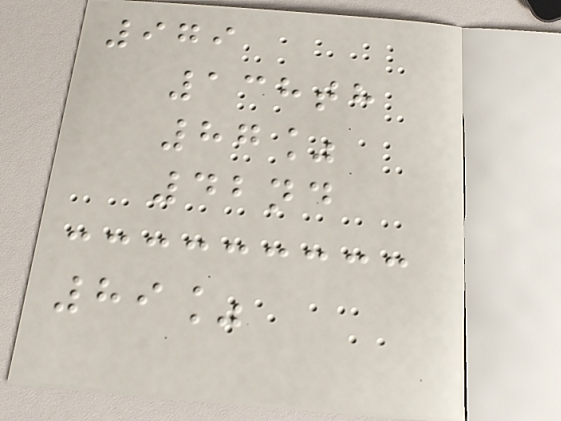979
138th
87%
42nd
89%
